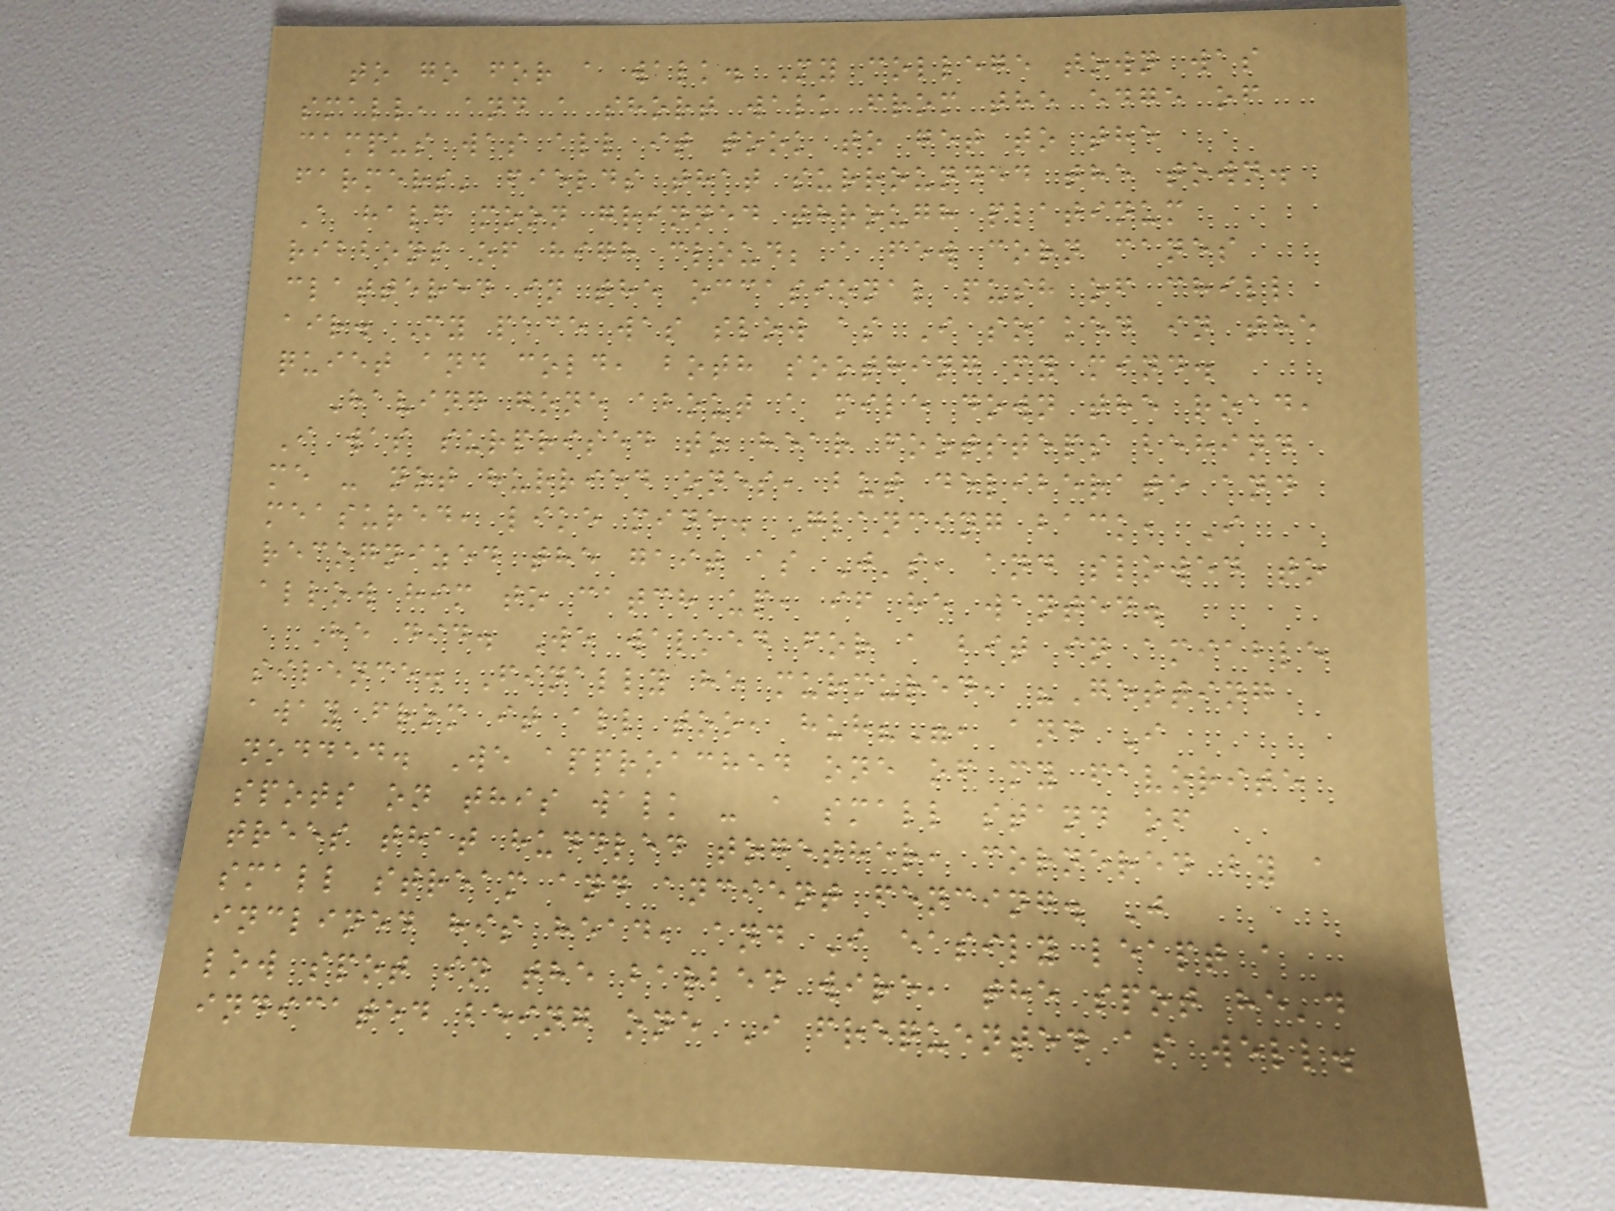to go for a walk. My college town was
small, and a short walk from the edge of
campus was all it took to get to the
farmers' fields that surrounded the town.
A half moon grinned through platinum
ribbons of high cloud; a few corn canes
clattered in the occasional push of chill
air. My pace was slow as I soaked in the
quiet and cold, both soothing my mind.
Having gone about a mile down the road,
I was surprised to hear footsteps behind
me - not hurried ones, but deliberate and
measured, like mine. Glancing back, I
recognized the gait as J's, and slowed to
allow him to catch up, if he wanted.
He did. We walked for a bit in amiable
silence. Finally he murmured, "Getting
away from it all too, huh?", and I
nodded. We approached one of my favorite
spots on this walk - a small stand of
trees that huddled together, cornered by a
small stream and ancient fencing. J
inclined his head, and I easily leapt a
low spot in the barbed wire, the spot he'd
indicated being one I frequented as well.
